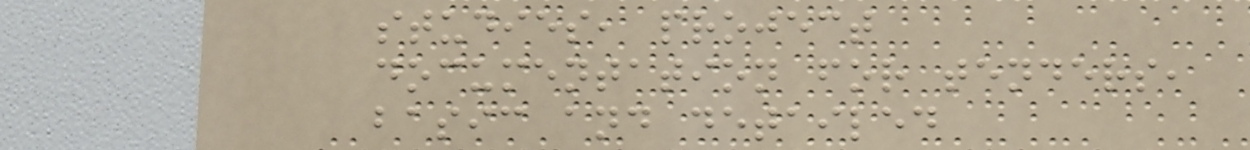studies, project
documentation for tenders,
basic and detailed
